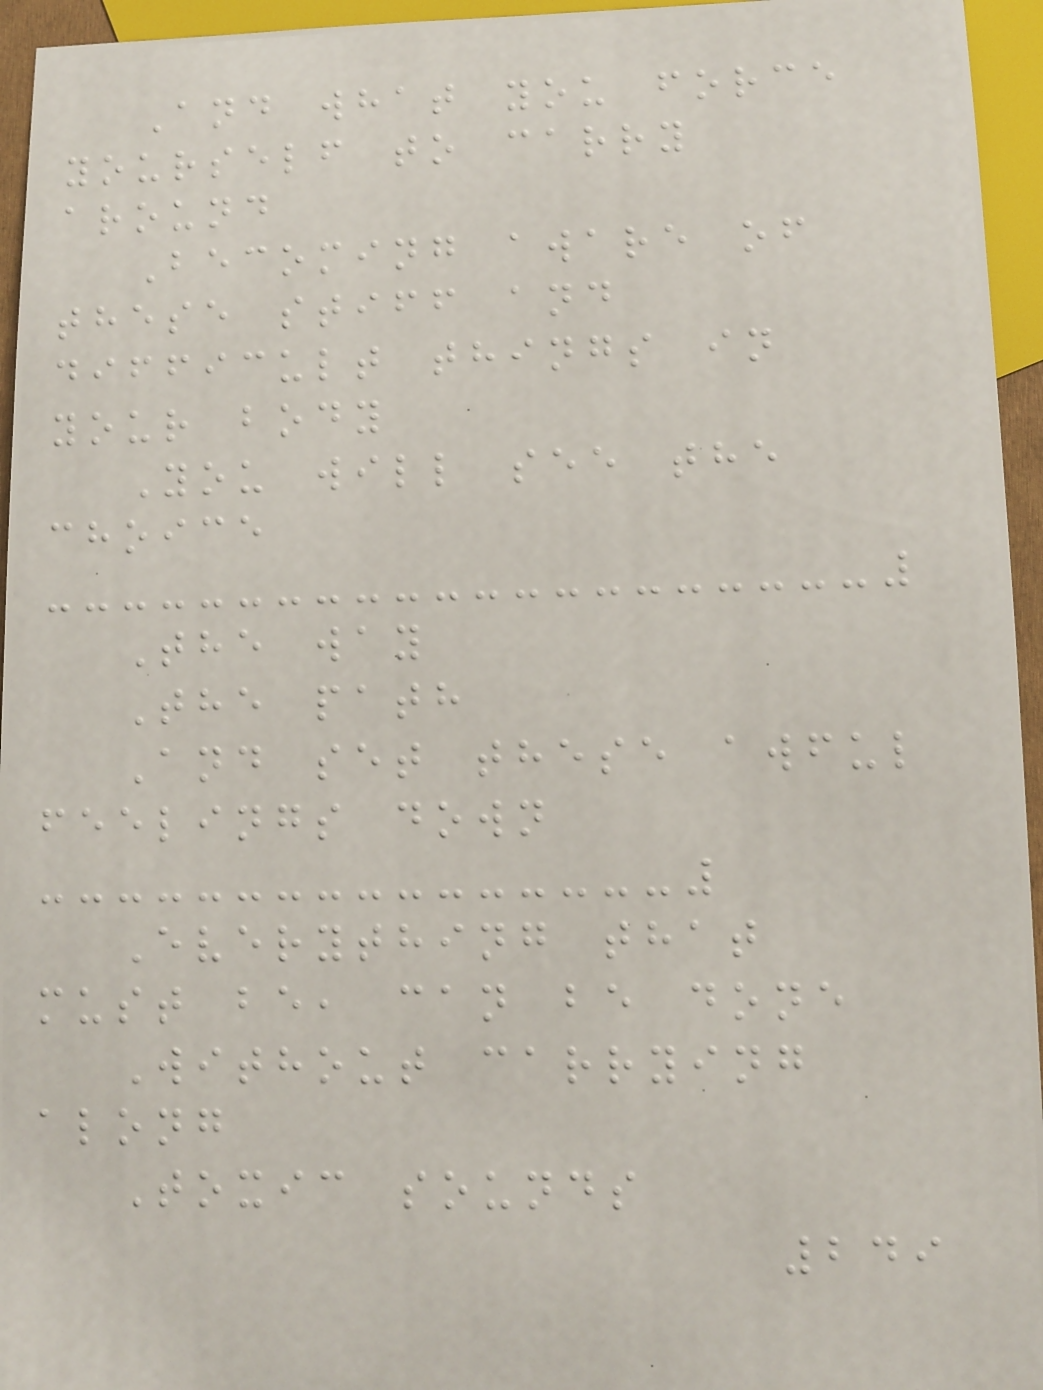And what you force
yourself to carry
around
Becoming aware of
these stiff and
difficult things in
your body
You will see the
choice
The way
The path
And set these awful
feelings down
Everything that
must be, can be done
Without carrying
along
Toxic sounds
249
